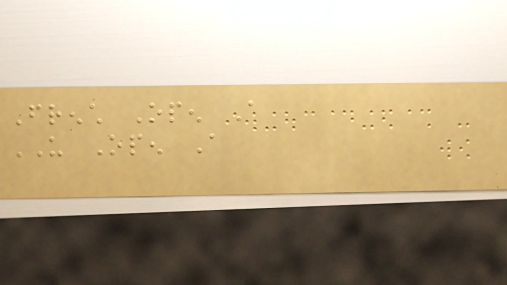French Open A
US Open A
